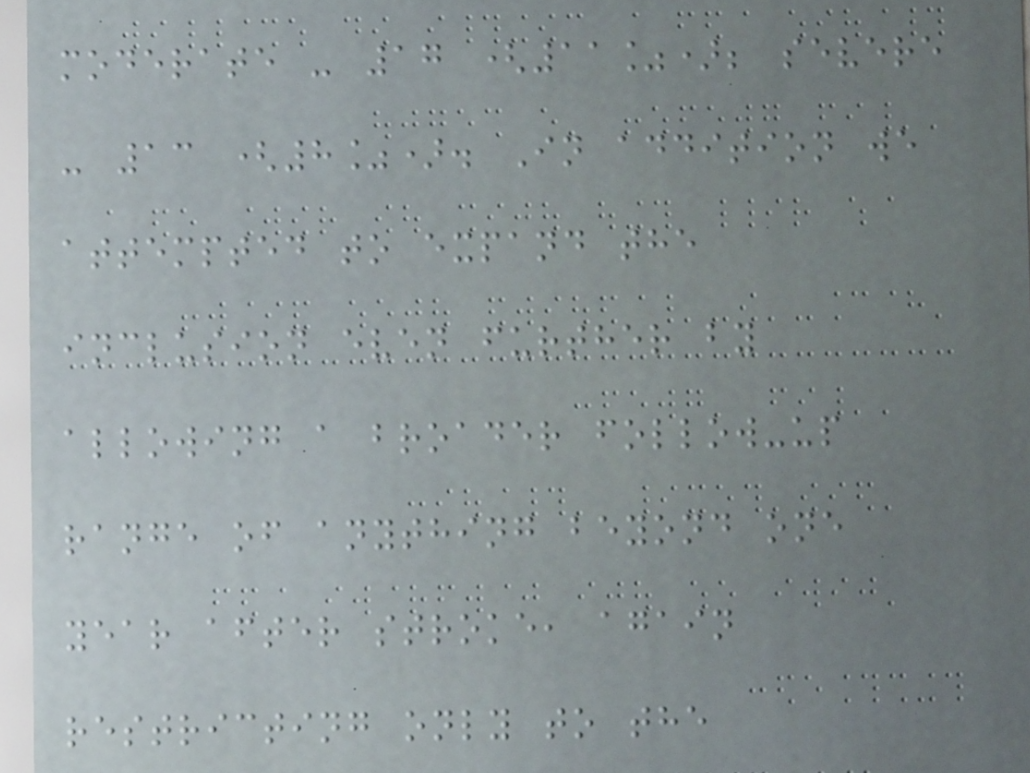moderate - 17 (11%); severe
- 13 (8%). In addition we
attempted to expand the
inclusion even further by
allowing a broader follow-up
range of anything beyond one
year after stroke, again
restricting only to the
